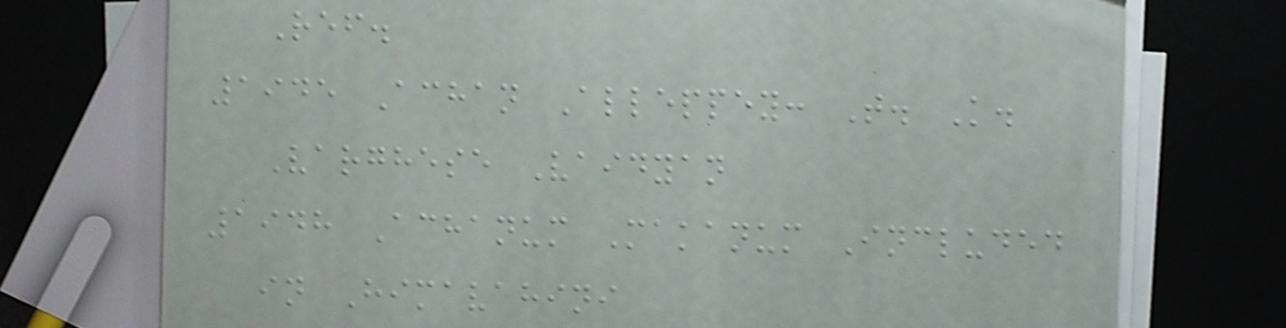Ref.
1945 Achan Alleppey: T. K.
Varghese Vaidyan
1948 Achanum Makanum Included
in Himavahini
